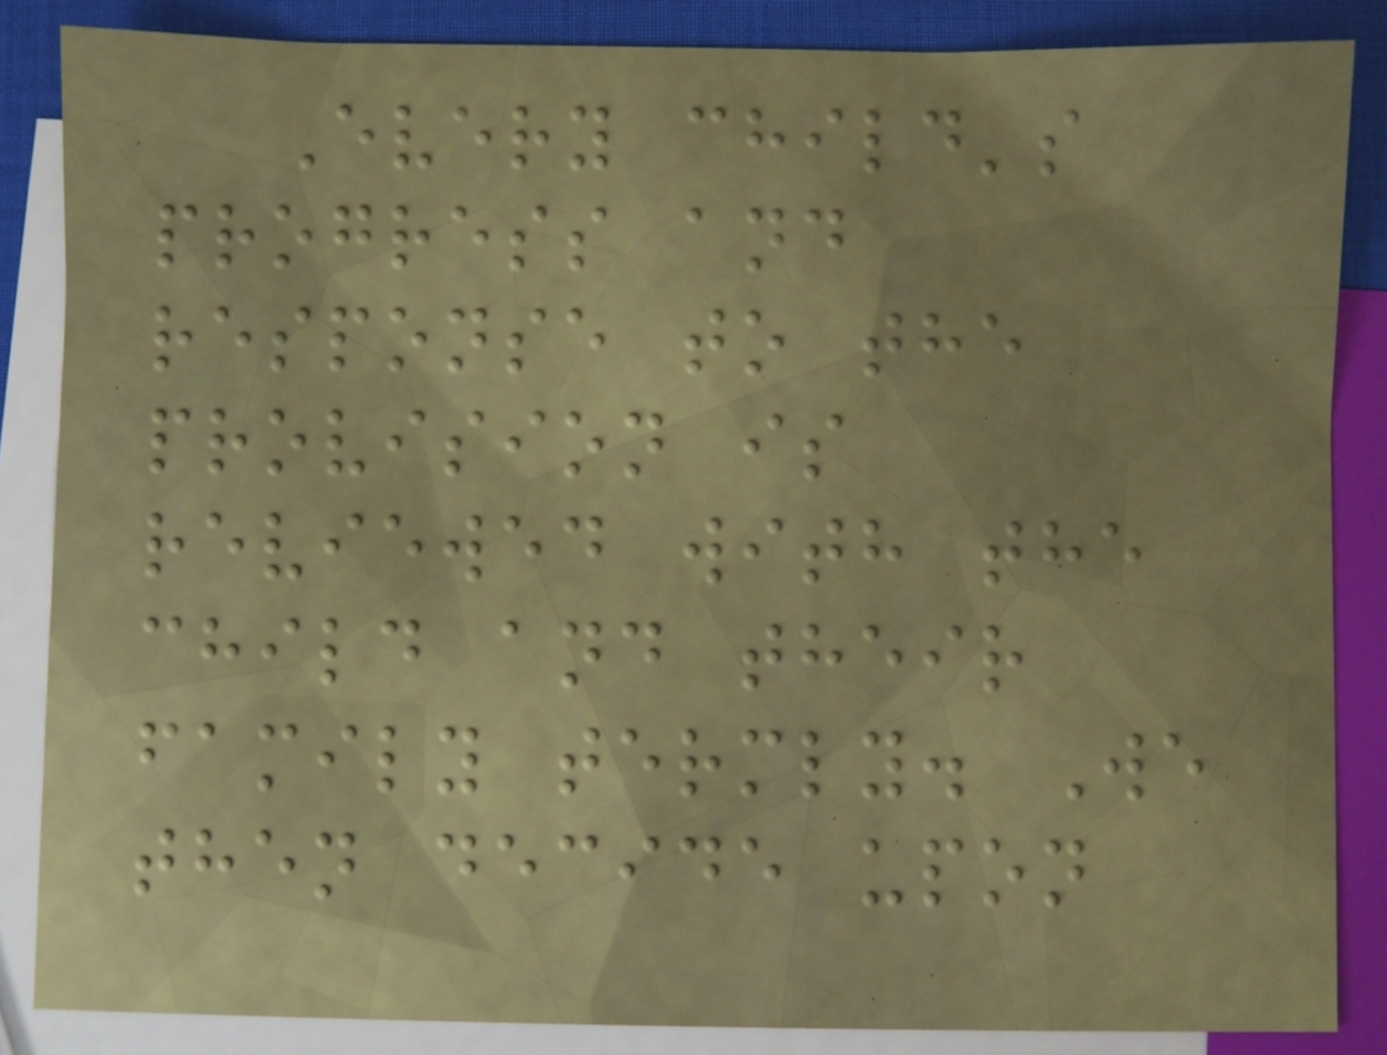Every child's
progress and
response to the
provision is
reviewed with the
child and their
family termly. We
then decide upon
